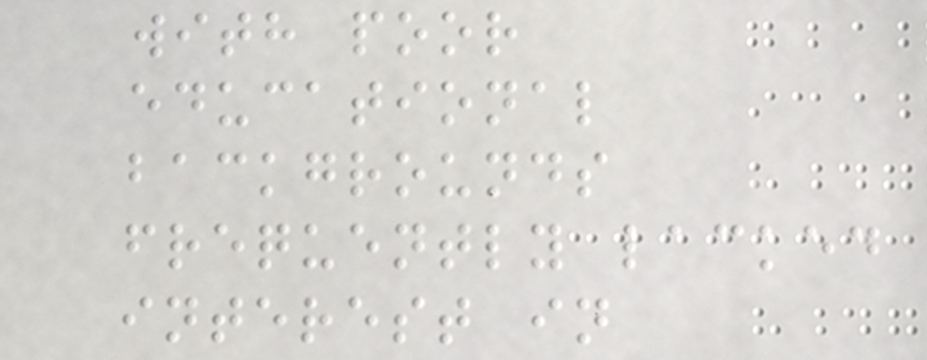with poor
educational
backgrounds
frequently lacked
interest in
